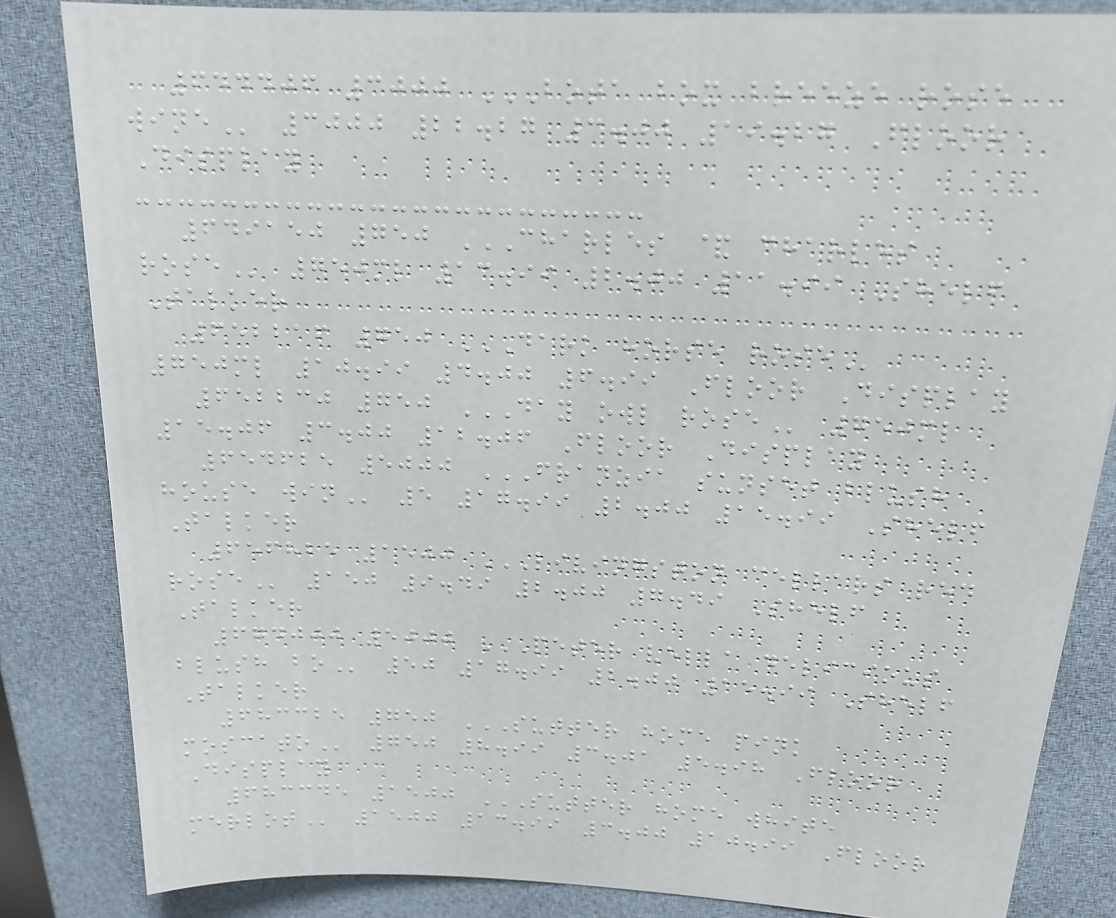644406 3000 BOTA BOX BREEZE ROSE
WINE 3000 22.27 3.00 19.27 Floor
Display
649150 750 CHARLES & CHARLES
ROSE 750ml 13.99 2.00 11.99 Shelf
Talker
652216 750 DARK HORSE ROSE
750ml 10.99 4.00 6.99 Floor Display
652230 750 DAY OWL ROSE 750ml
15.06 3.00 12.06 Floor Display
654625 5000 FRANZIA SUNSET BLUSH
HOUSE WIN 5 17.99 2.00 15.99 Shelf
Talker
656825 1500 LIVINGSTON CELLARS RED
ROSE 150 9.49 2.00 7.49 Shelf
Talker
674000 5000 PETER VELLA DELICIOUS
BLUSH BO 50 17.99 2.00 15.99 Shelf
Talker
683325 750 SUTTER HOME PINK
MOSCATO 750 8.99 3.01 5.98 Floor
Display
683345 1500 SUTTER HOME WHITE
MERLOT 1500 13.99 3.00 10.99 Floor
